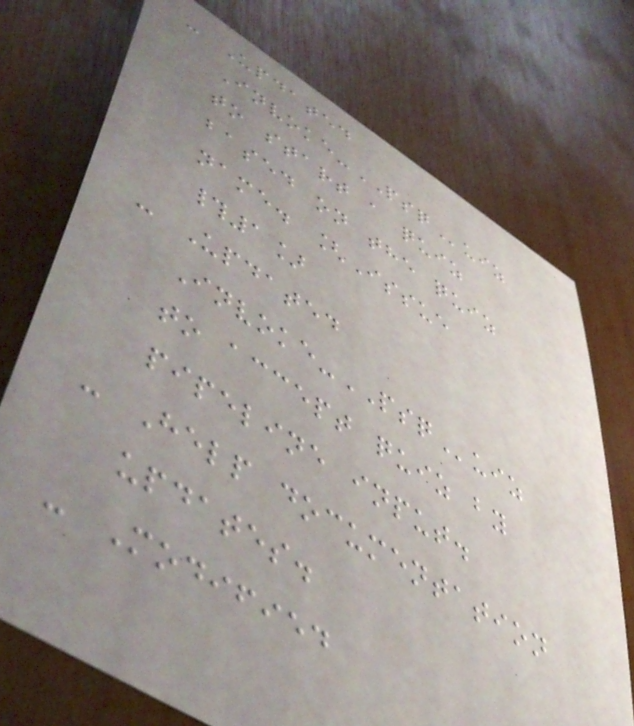- Updated
Invoke-PSQuiz
to start a quiz
based on the quiz
name. [Issue
#1]
- Updated
Invoke-PSQuiz
to accept quiz by
pipeline input.
- Help documentation
updates.
- Modified
